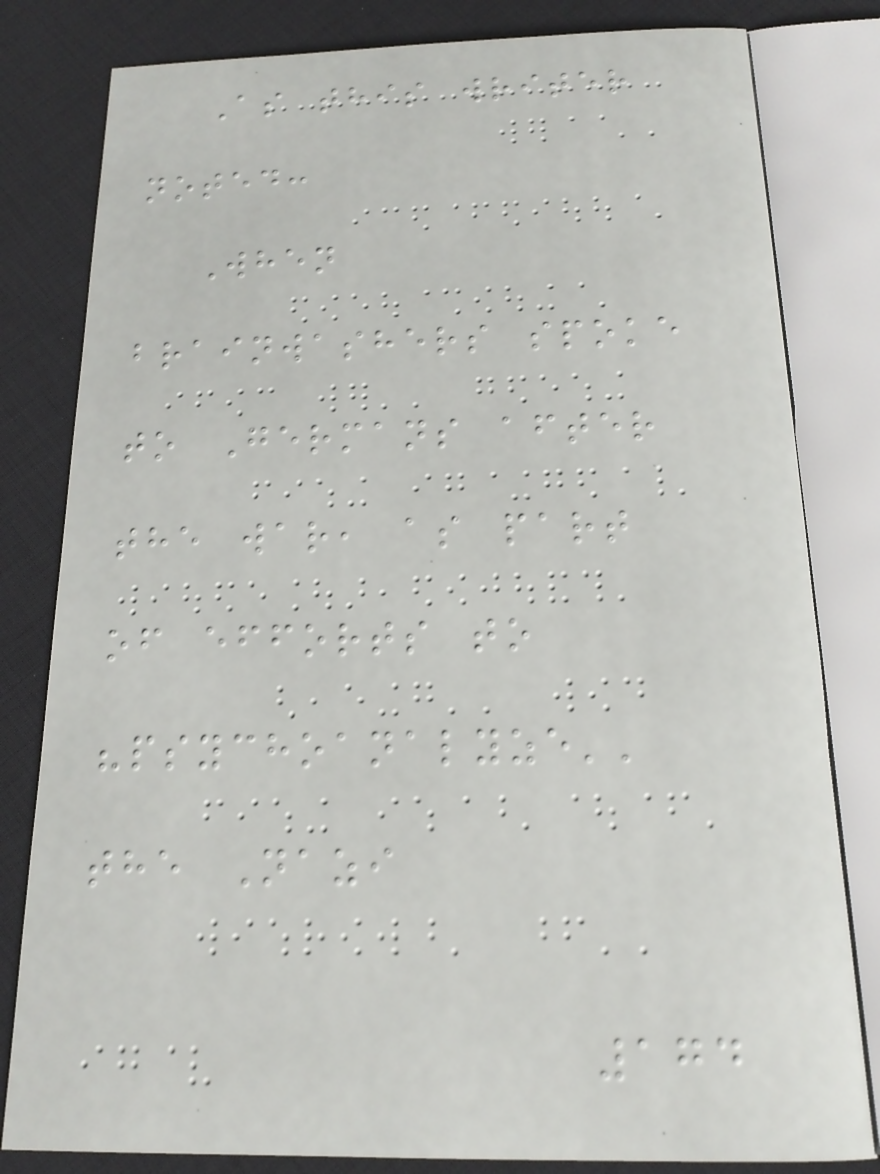As this writer
noted:
When
brainwashers spoke
to Germans after
the war, as part
of efforts to
"psychoanalyze''
the Nazi
174
